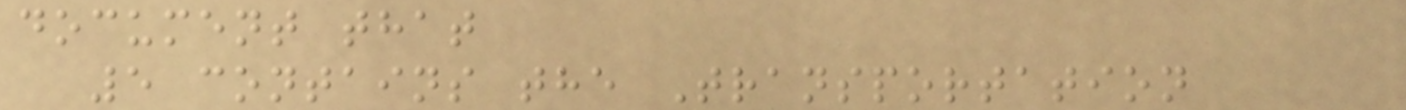document that
5 contains the Transportation
